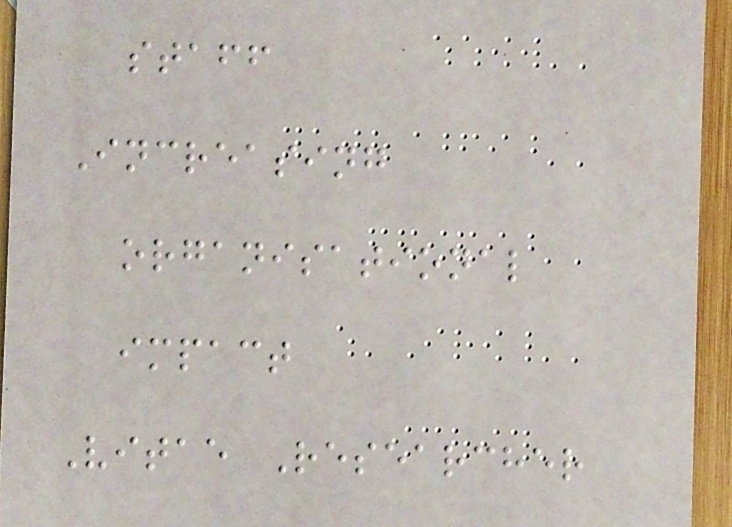staff
Increasing
organisational
impact
Vitae Researcher
